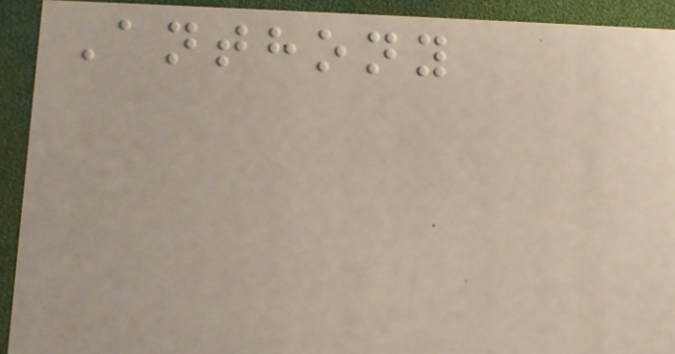Anthony
